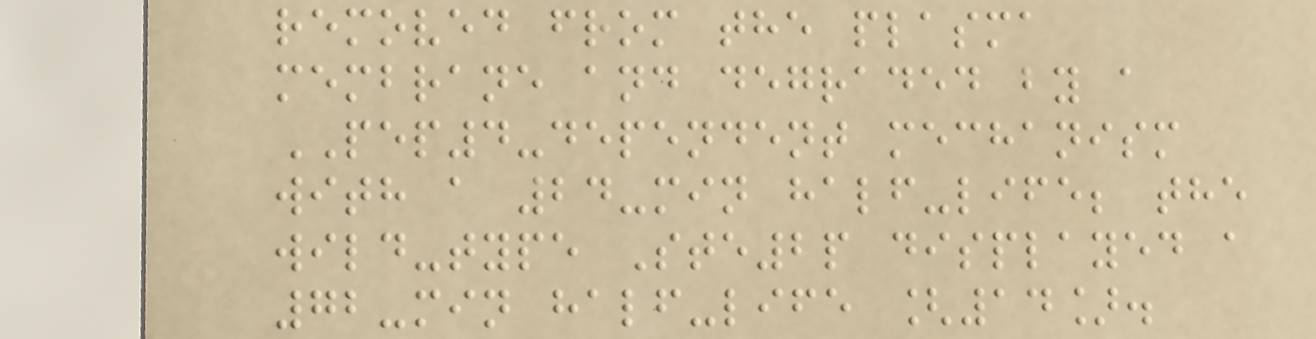removed from the plasma
membrane and degraded by a
PEP4-dependent mechanism
with a 24-min half-life; the
wild-type Ste2p displayed a
72-min half-life [14].
